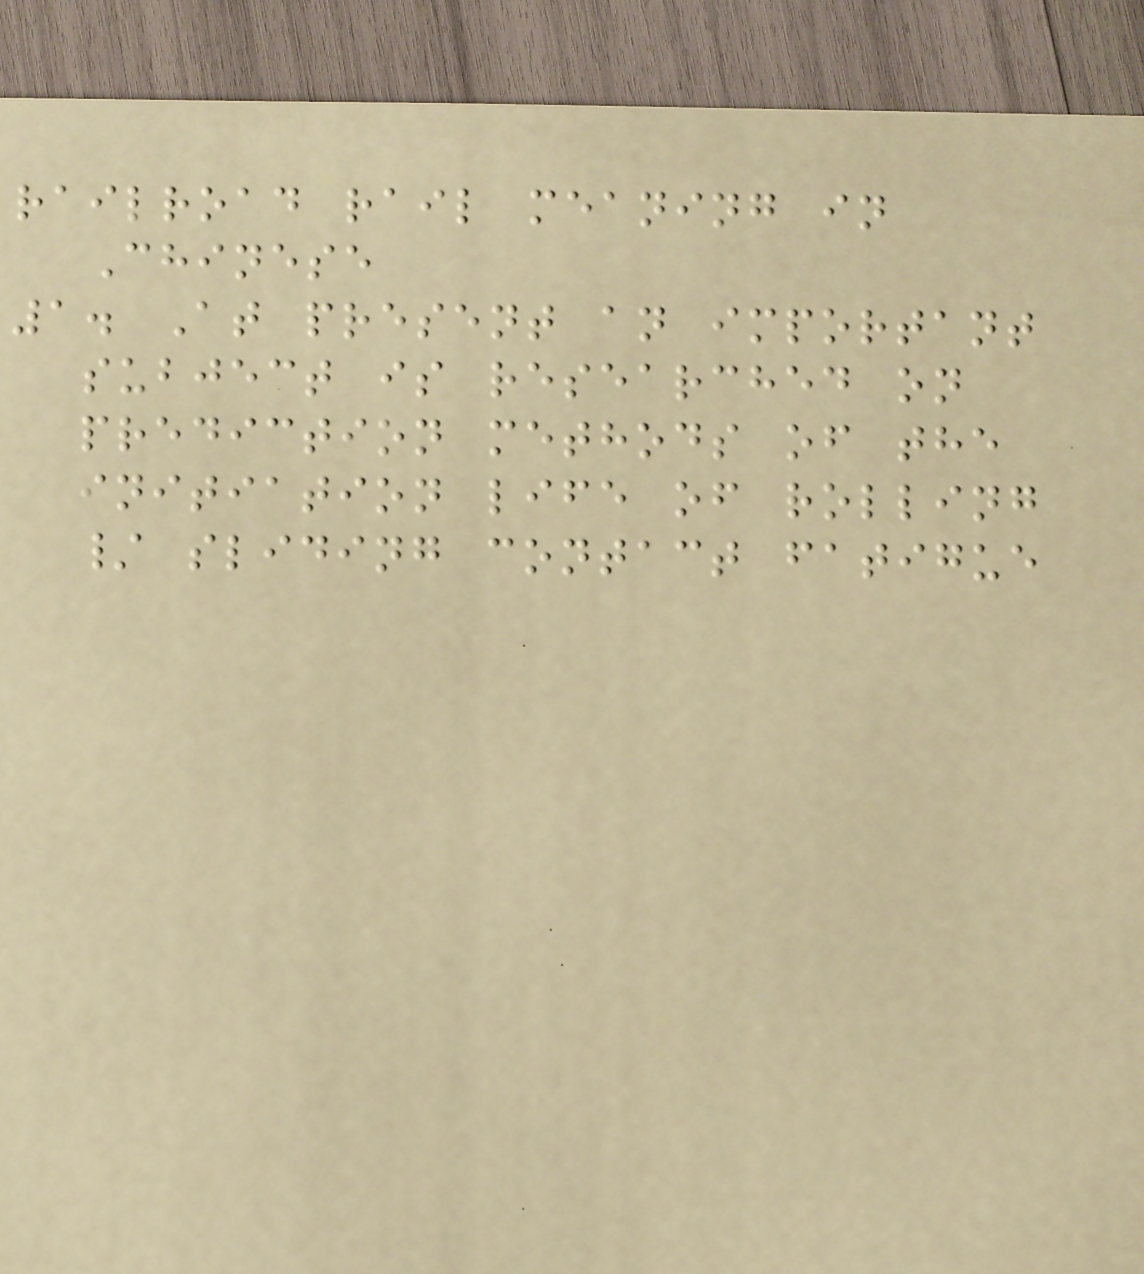railroad rail meaning in
Chinese
1. At present an important
subject is researched on
prediction methods of the
initiation life of rolling
/ sliding contact fatigue
